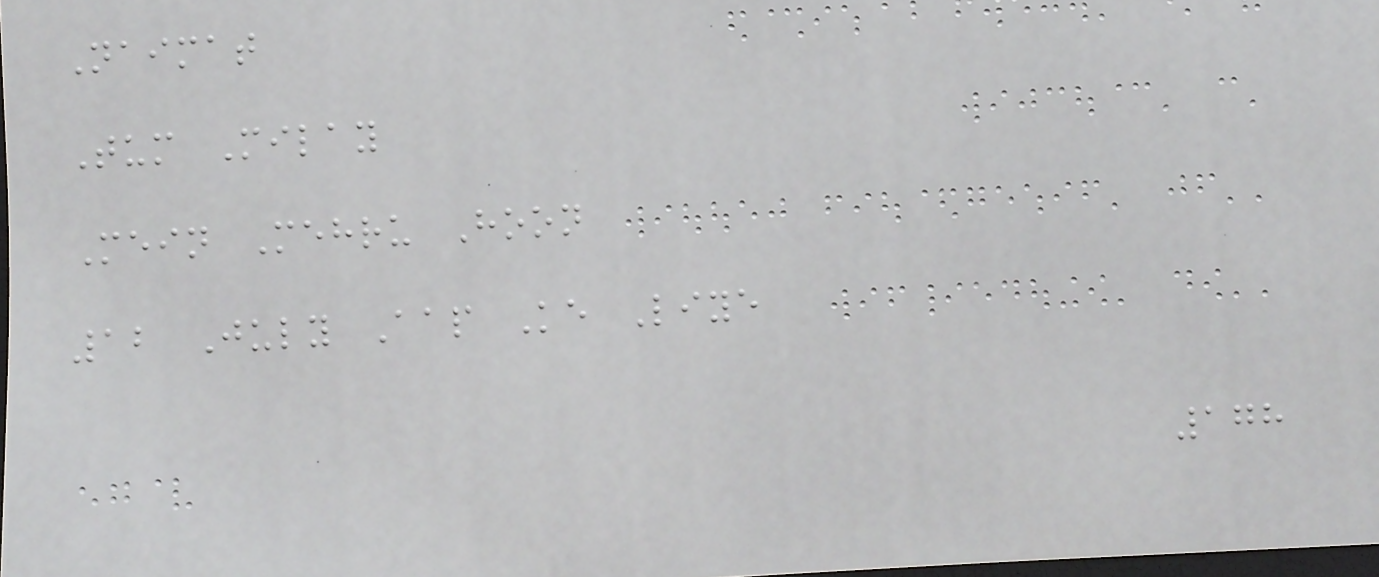Naimat
Tum Milay
Mein Mehru Hoon
12 July Aap Ke Liye
178
